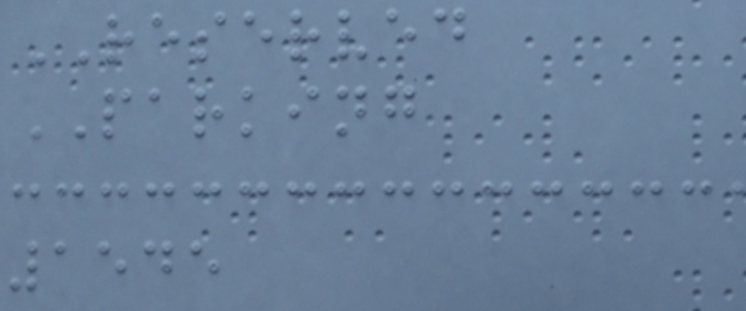RESERVED
PARKING
1545
